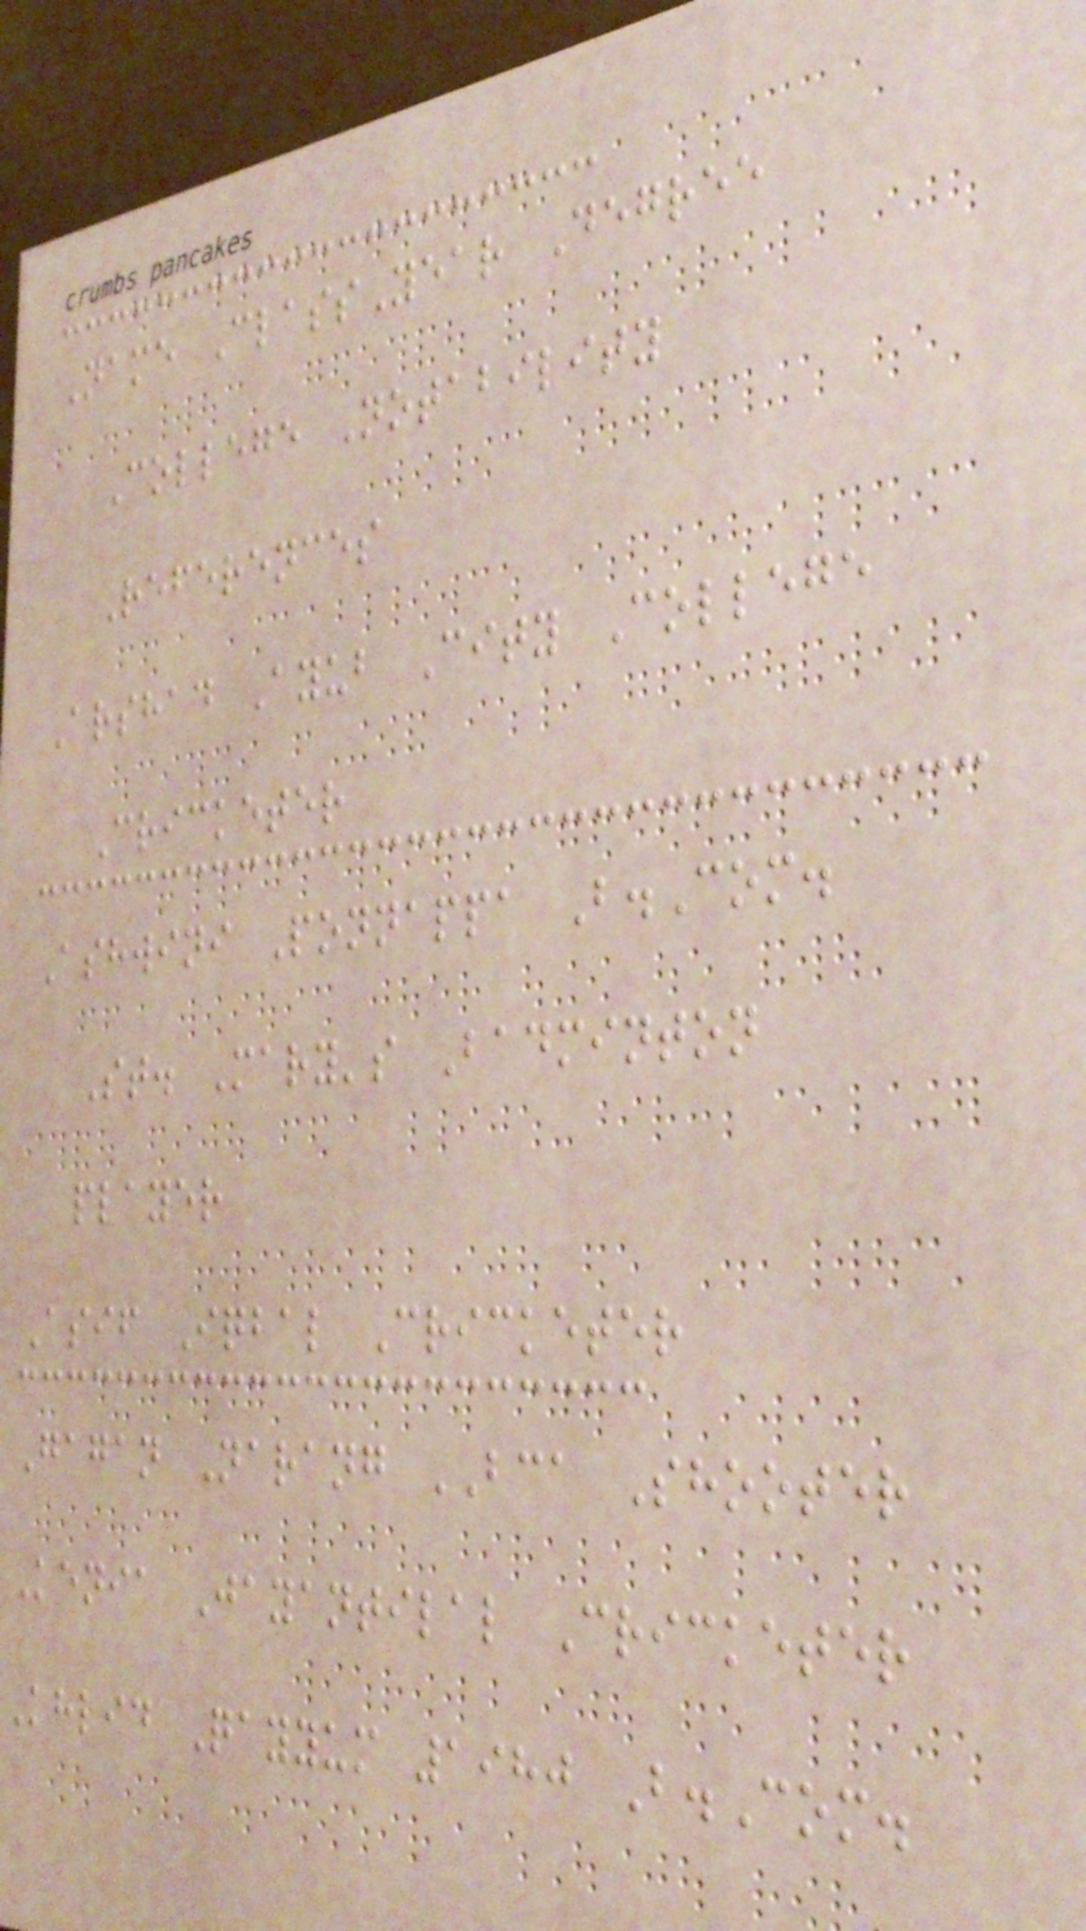Name ClassYear Degree
College Notability
References
Arshad Ayub City College
Cricketer
Ashwini Ponnappa B.Com.
St. Mary's Badminton
player
Asif Iqbal Cricketer
Gagan Narang BCA Shooter
Kenia Jayantilal Cricketer
Khlid Qayyum 1980 B.Com.
